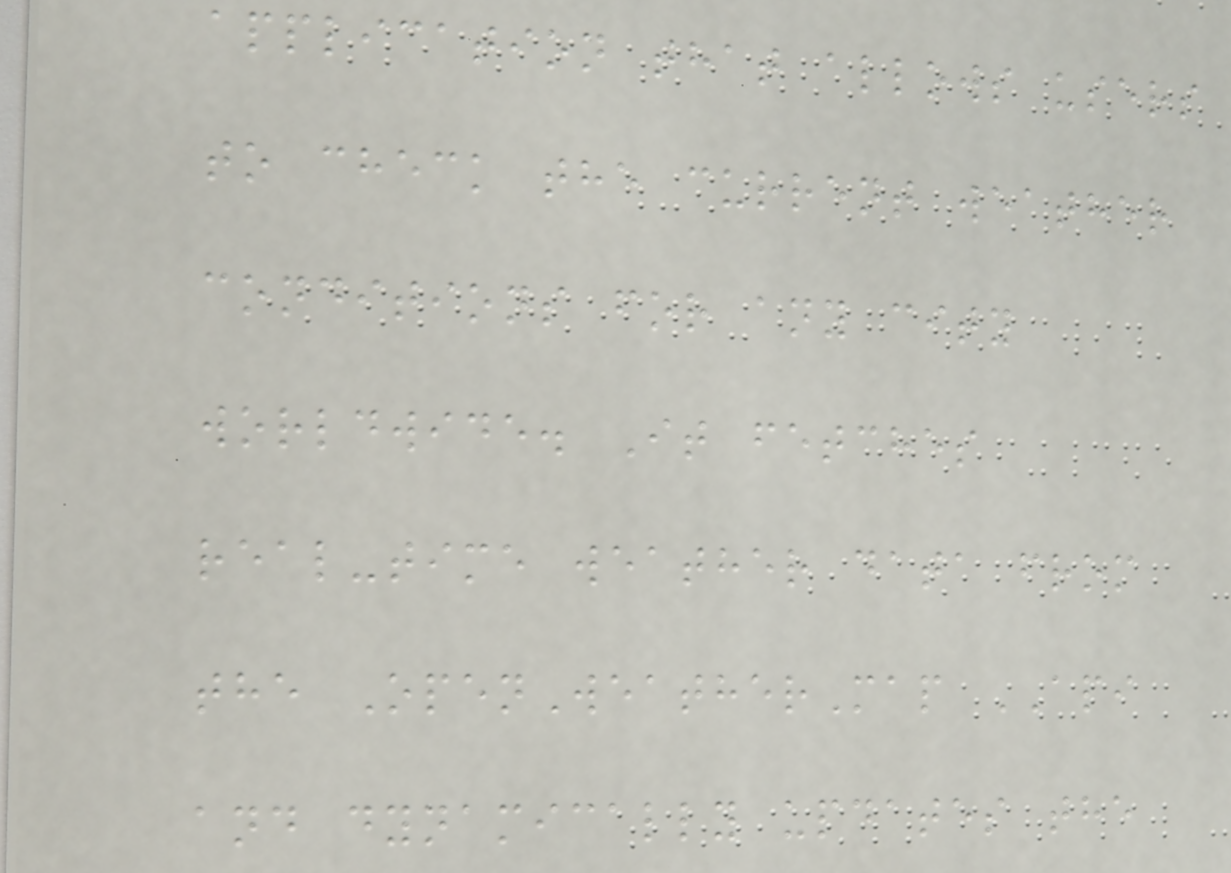application that allows users
to check the current weather
conditions for any city
worldwide. It fetches
real-time weather data from
the OpenWeatherMap API
and dynamically updates the
